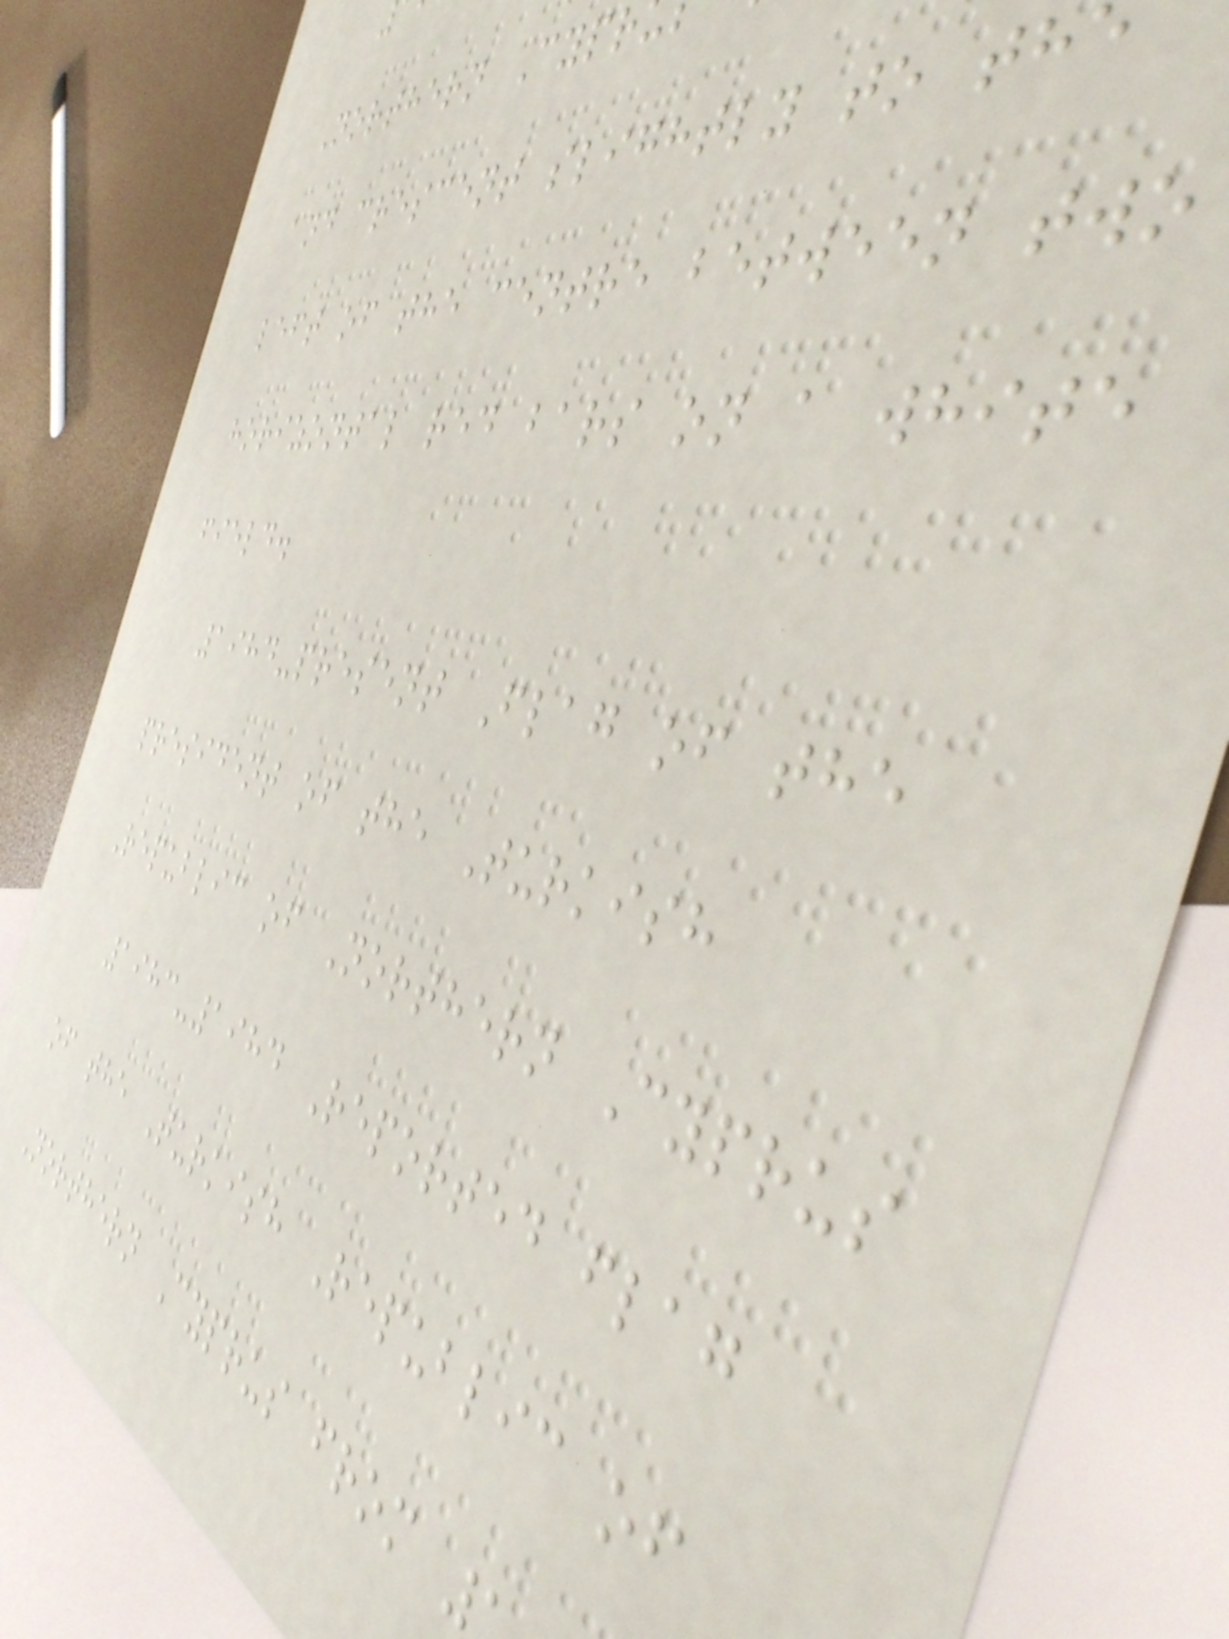Northern Cypr
and crescent slightly to th
left of the centre between two
horizontal red bars on a white
field.
1984-present Flag of the
president of the Turkish
Republic of Northern Cyprus
1983-1984 Reported flag
of the Turkish Republic of
Northern Cyprus from
